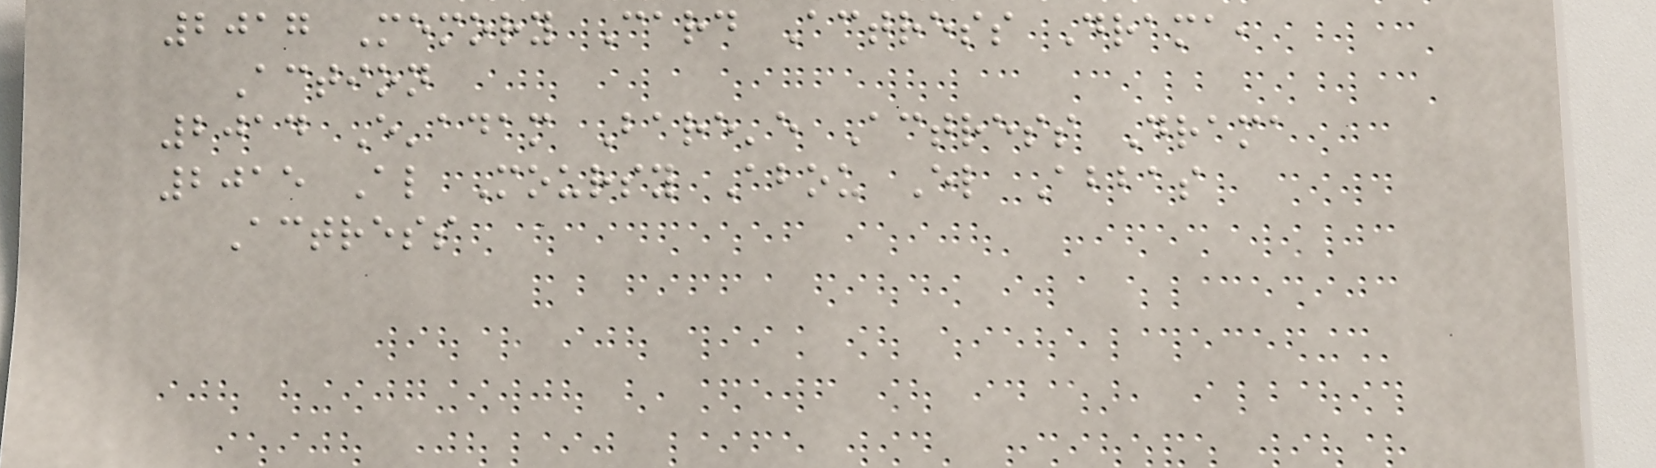2017 Memory Card Actress Drama,
Action
2014 E'adam Bare'e Actress Drama
2015 Al Moursy Abou El Abbas
Actress
